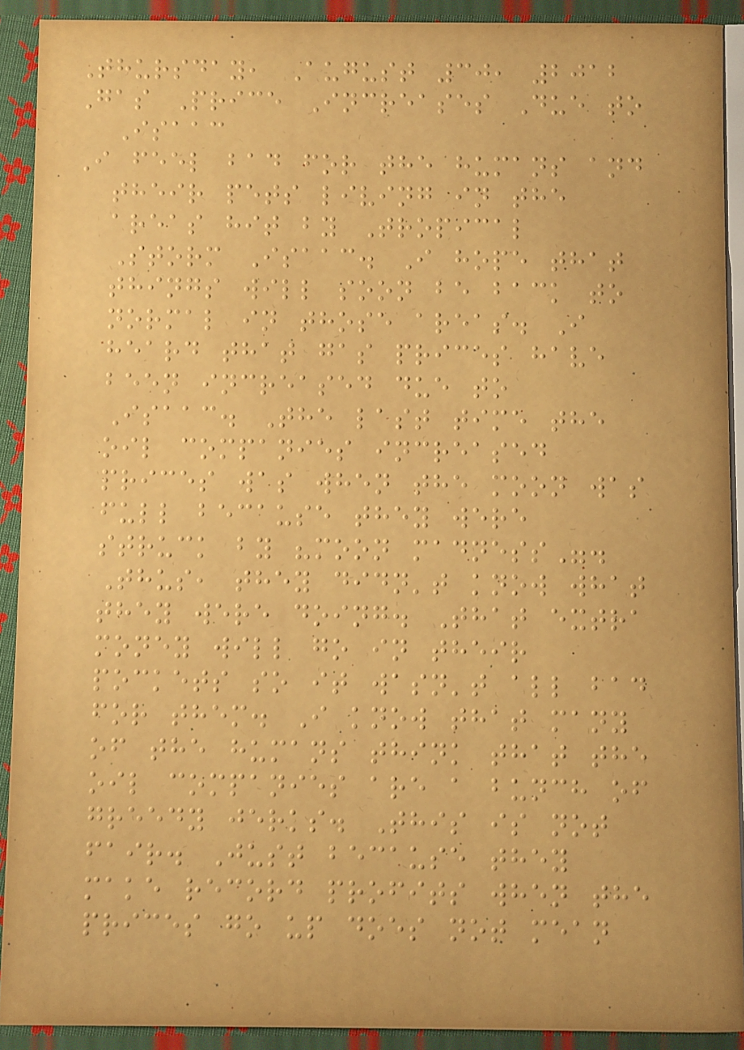Thursday, August 30, 2012
Gas Price Increases Due to
Isaac
I feel bad for the humans and
their pets living in the
areas hit by Tropical
Storm Isaac. I hope that
things will soon be back to
normal in those areas. I
heard that gas prices have
been increased due to
Isaac. The last time the
oil companies increased
prices was when the moon was
full because they were
struck by "moon madness".
Thus, they didn't know what
they were doing. That extra
money will go in their
pockets so it wasn't all bad
for them. I know that many
of the humans think that the
oil companies are a bunch of
greedy jerks. This is not
fair. Just because they
make record profits when the
prices go up does not mean
